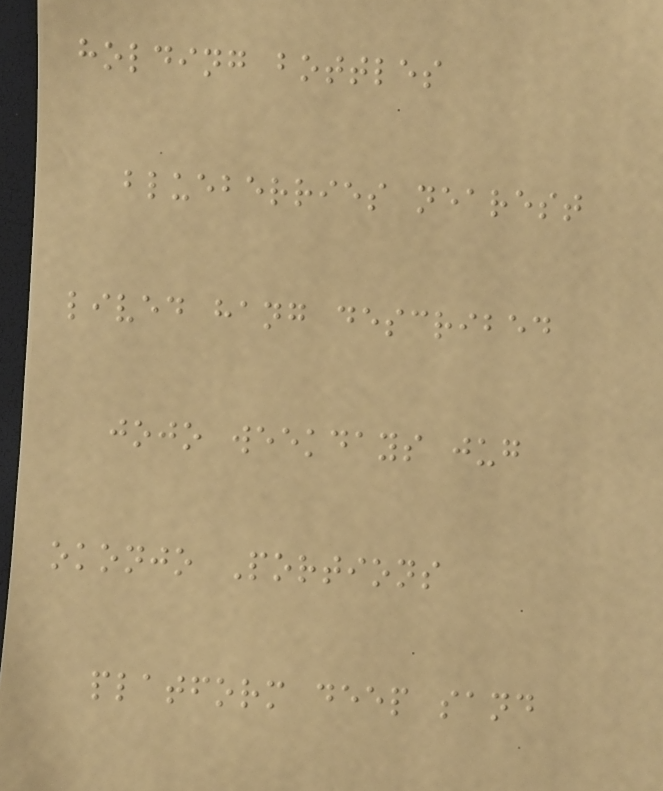holding bottles
blueberries nearest
lived hang described
jojo weekdays jug
okonjo Portions
platform deep sand
